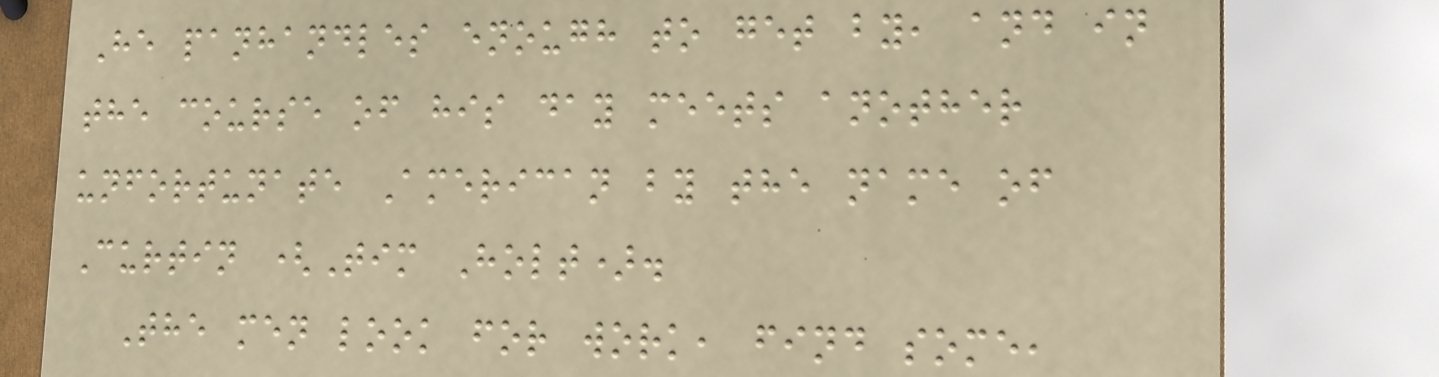He panhandles enough to get by, and in
the course of his day meets another
unfortunate American by the name of
Curtin (Tim Holt).
The men look for work, find some,
